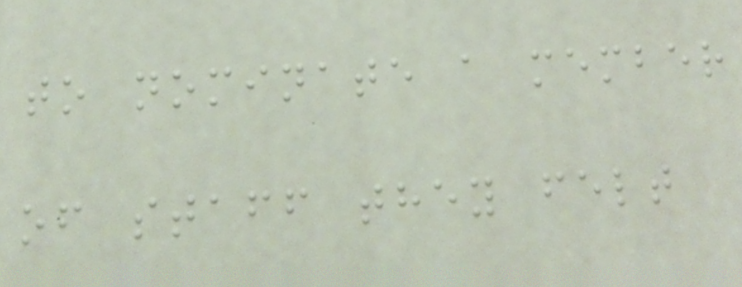to nominate a member
of staff they felt
